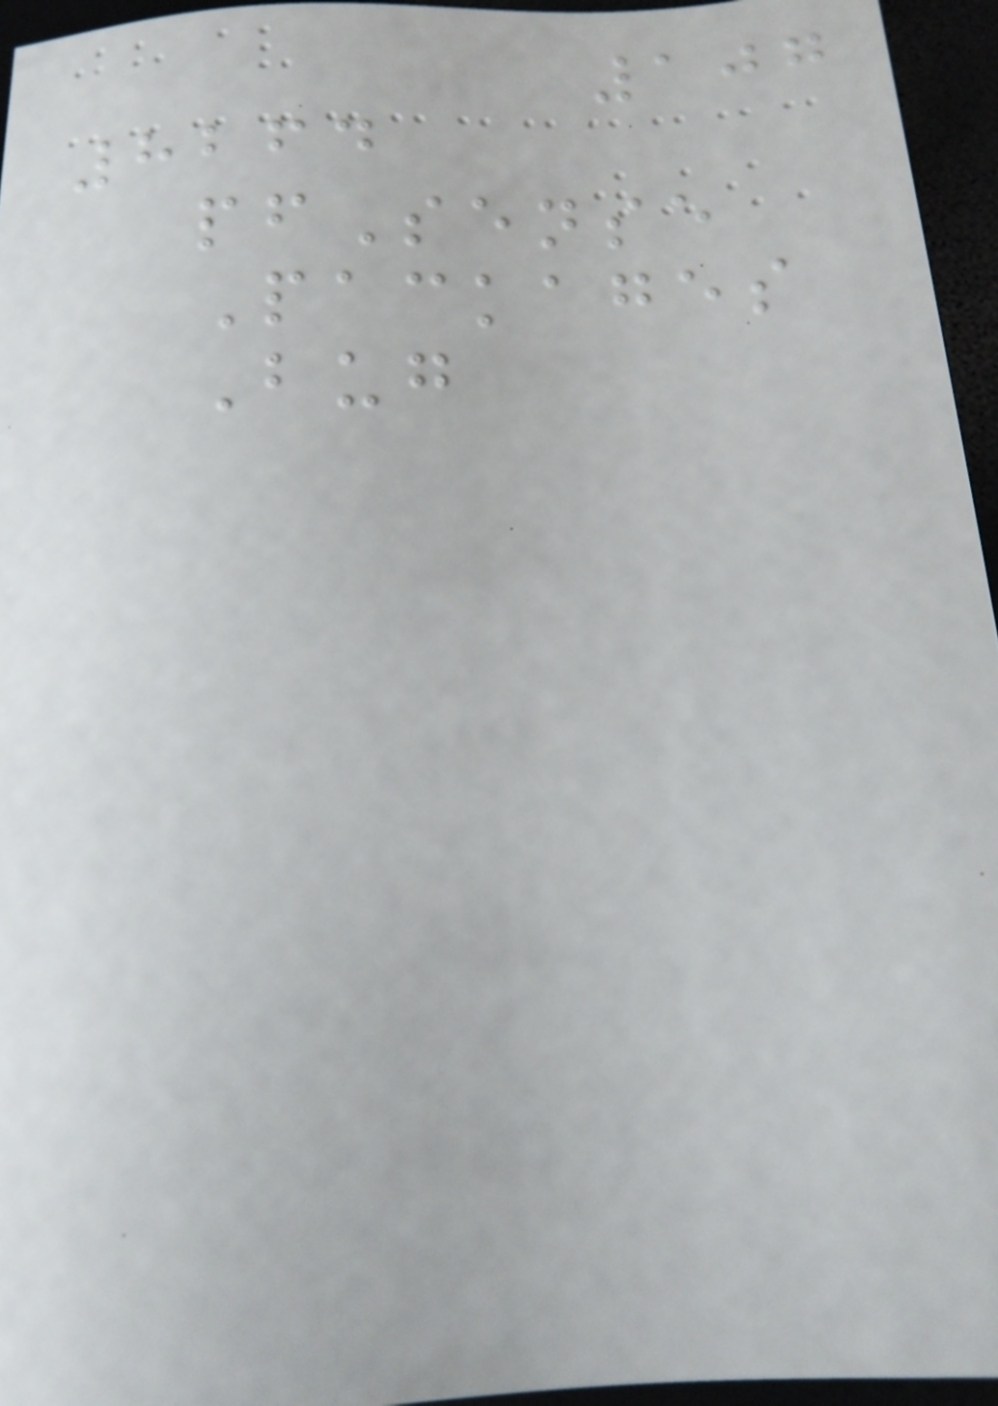107
8264
pfSense
Packages
Bug
